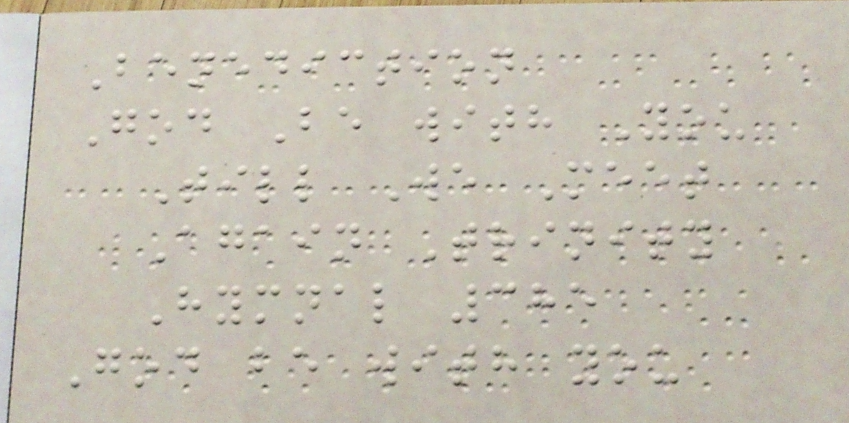Benediction
God Be with You
Till We Meet
Again Trinity
Hymnal 385
God be with you
